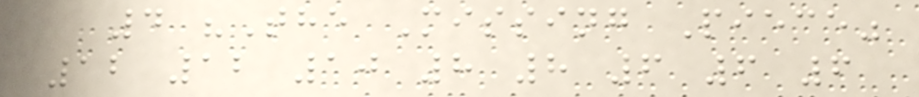4 "The Missing Piece"
12 12 10 8 8 6 6 6
